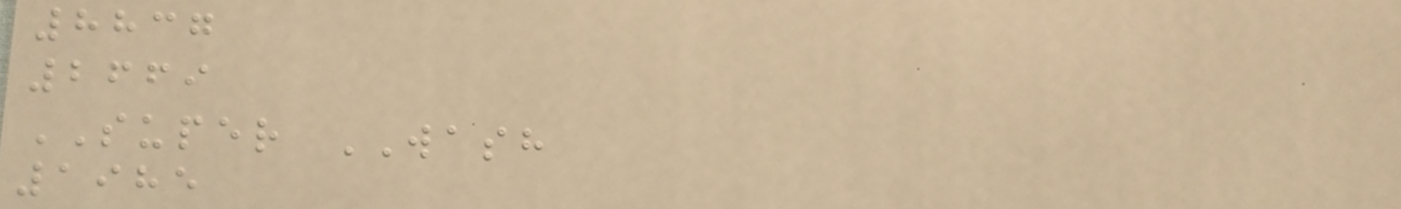8837
2669
SUPER WASH
1985
